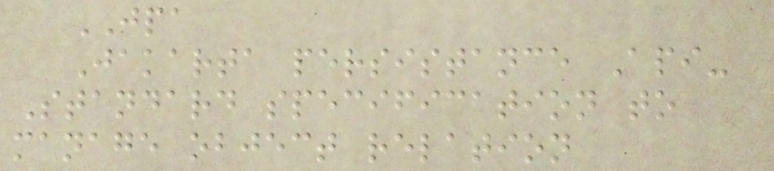JPA
Jakarta persistance Api-
Standard specification to
manage object relation
